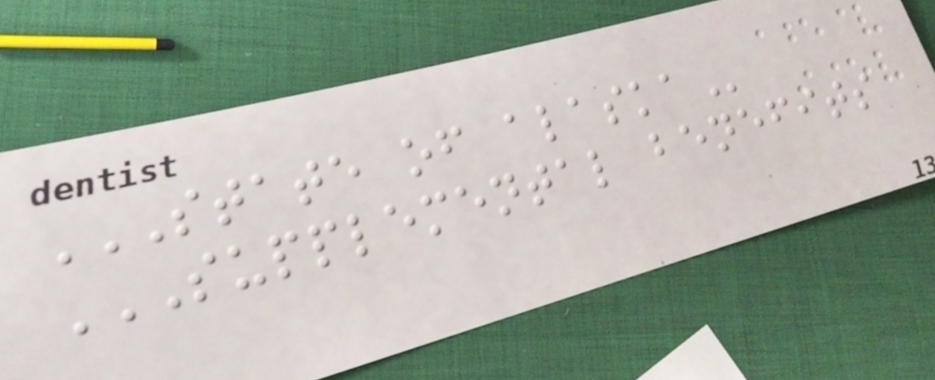STATE OF ALASKA
SUPPLEMENTAL BENEFITS
